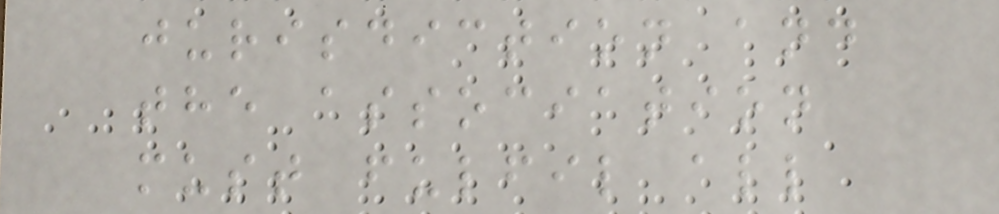jurisdiction and
the association
must fulfil all
